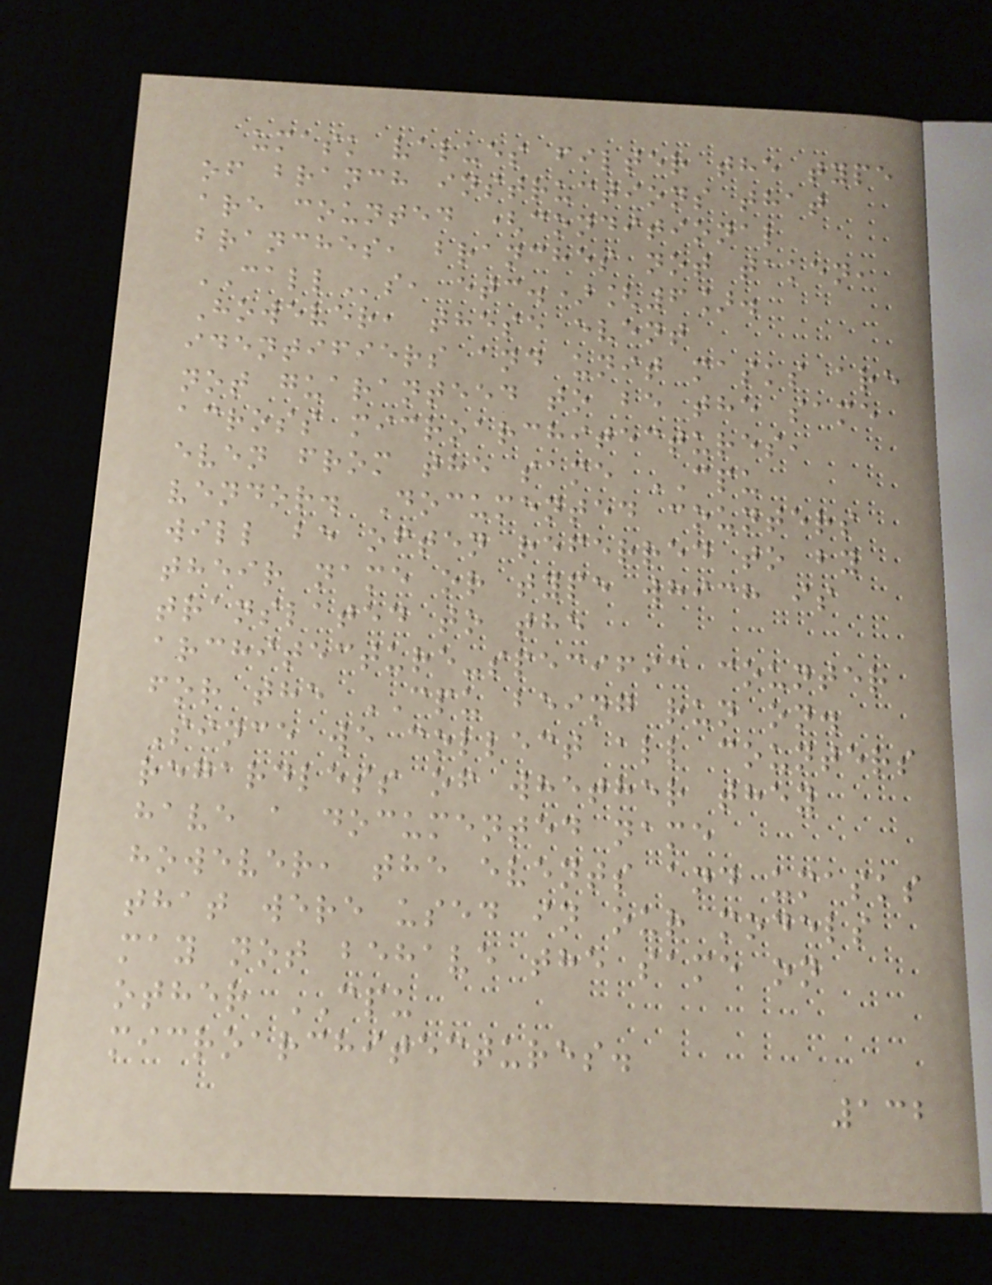umask values filter the type
of branch instructions that
are counted (conditional
branches, branches not taken,
CALLs, etc.)[6].
However, these event
identifiers and unit masks are
not guaranteed to be the same
across microarchitectures,
even from the same CPU
vendor. Documented counters
will be often referred to by
their name or type which is
translated to the
architecture-specific counter
for the CPU being run on.
Since we collect all counters
regardless of whether they
have a documented name
however, the events and umasks
that were used in our models
may not behave the same on
other CPU
microarchitectures.
132
